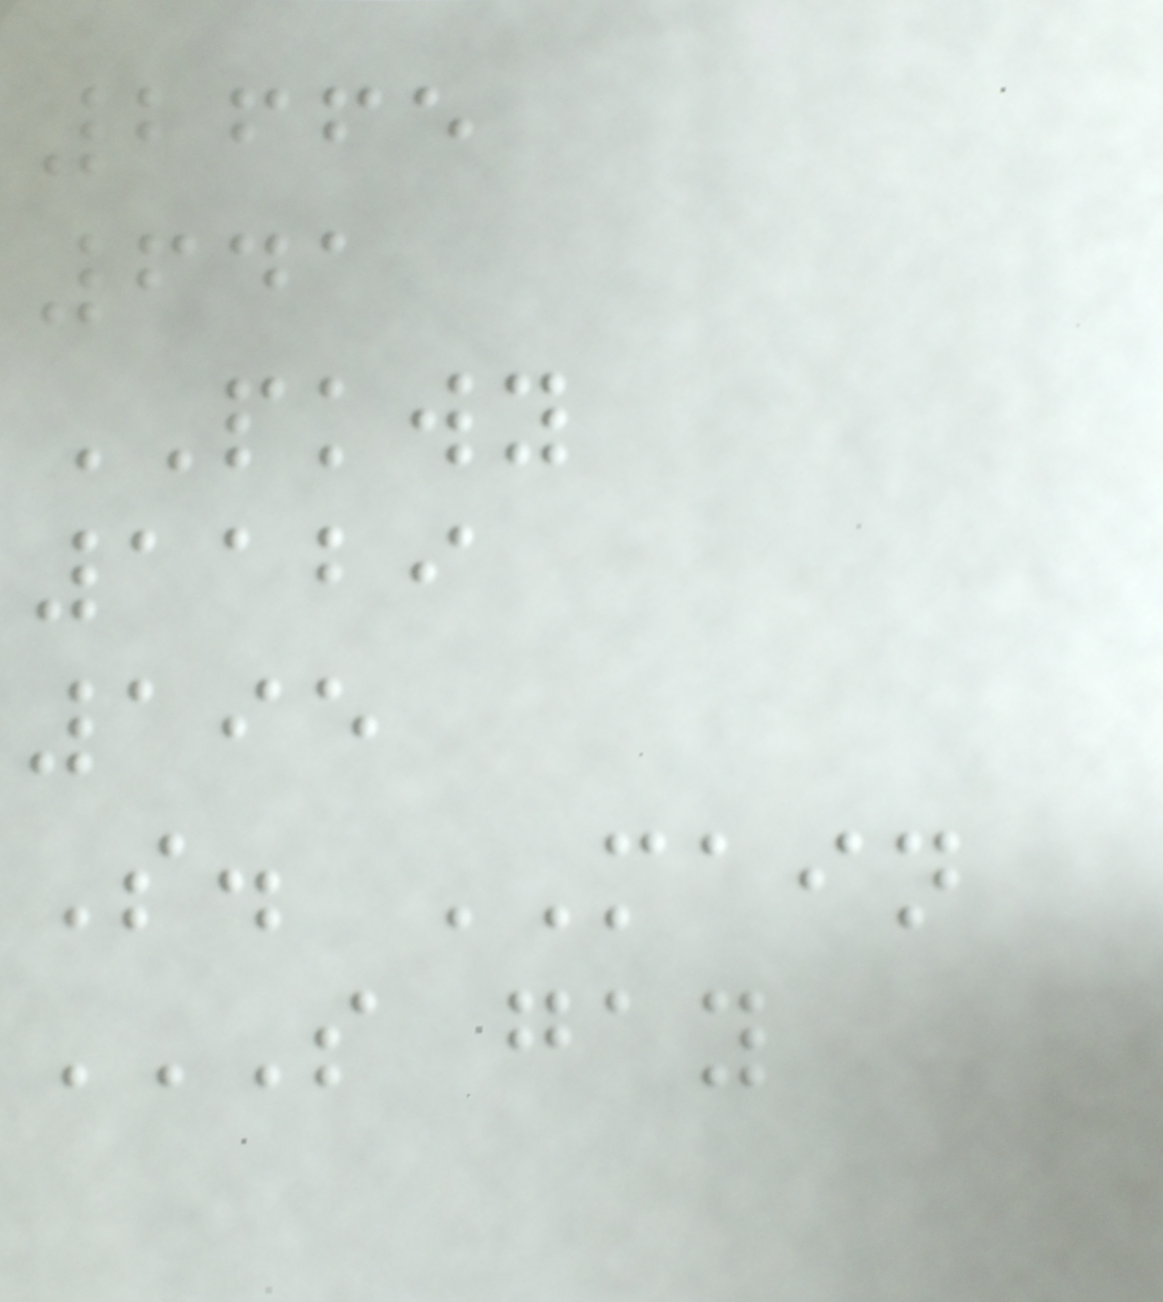2665
641
PKWY
1129
195
S. MAIN
S GAY
